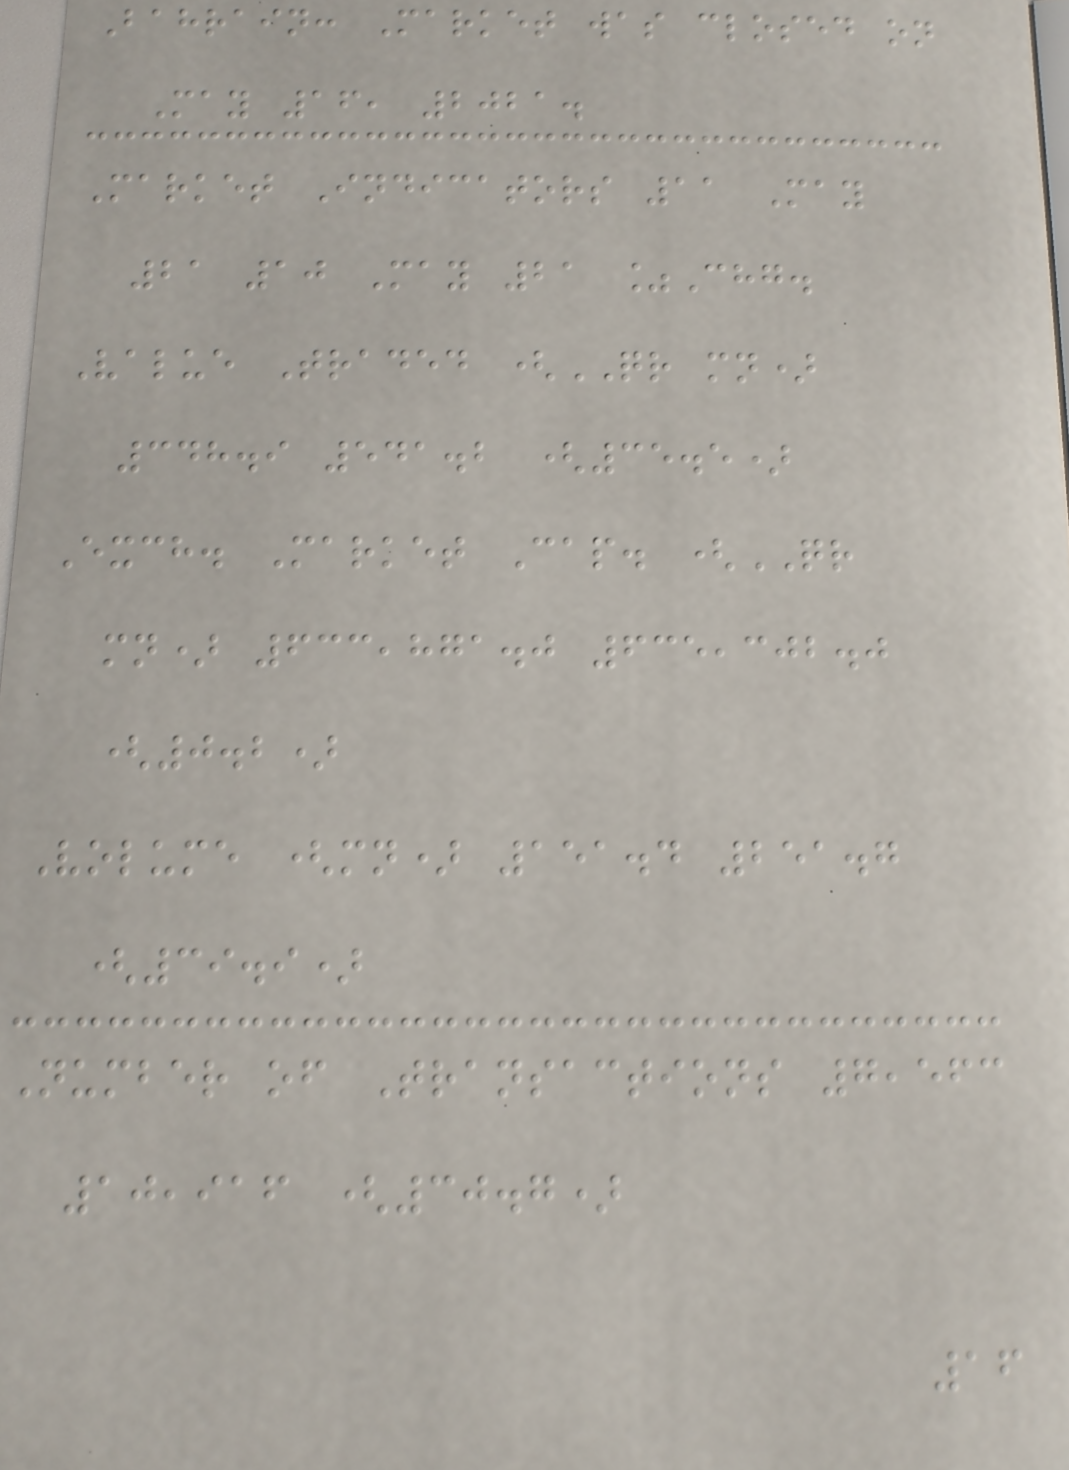Bahrain: Market was closed on
May 16, 2021.
Market Indicators 11 May
21 10 May 21 %Chg.
Value Traded (QR mn)
348.9 541.2 (35.5)
Exch. Market Cap. (QR
mn) 633,871.0 635,302.0
(0.2)
Volume (mn) 151.4 251.7
(39.9)
Number of Transactions 7,563
10,916 (30.7)
16
